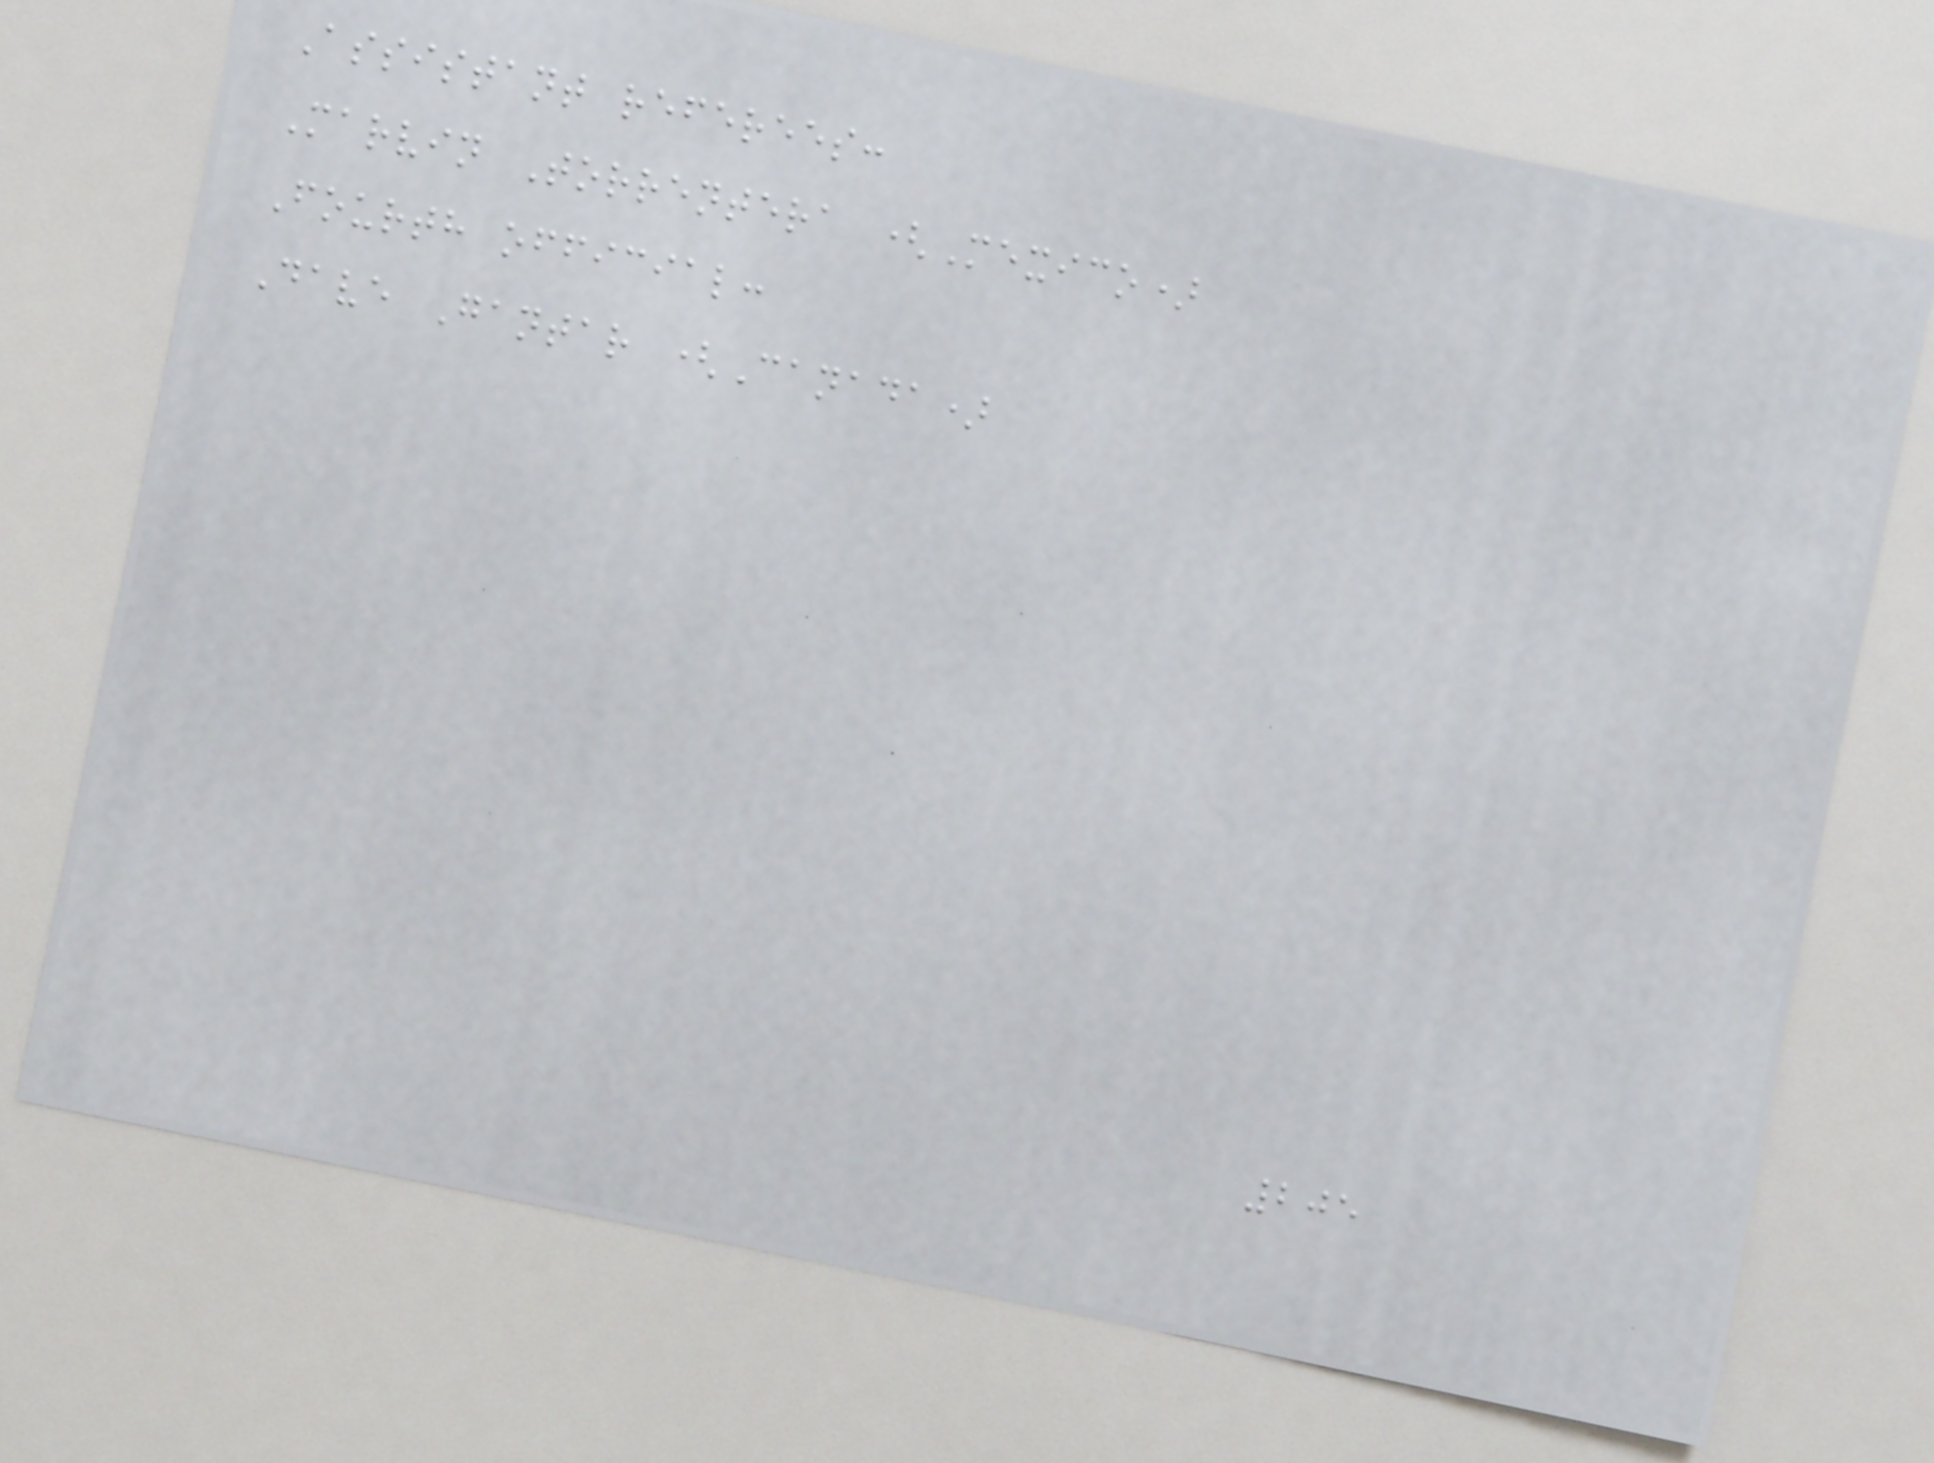Assistant referees:
Marvin Torrentera (Mexico)
Fourth official:
Dave Gantar (Canada)
205
